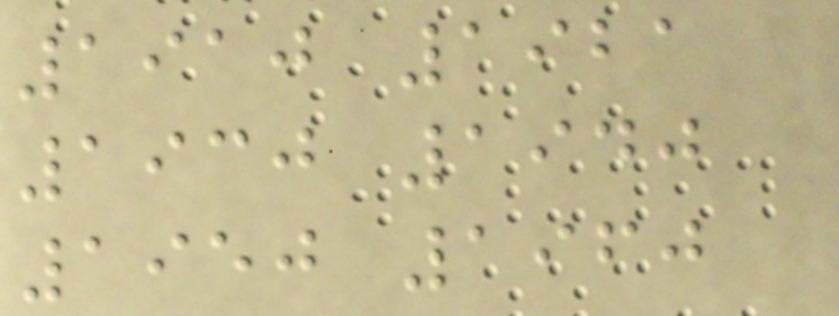1910 1921
1930 1940
1950 1960
